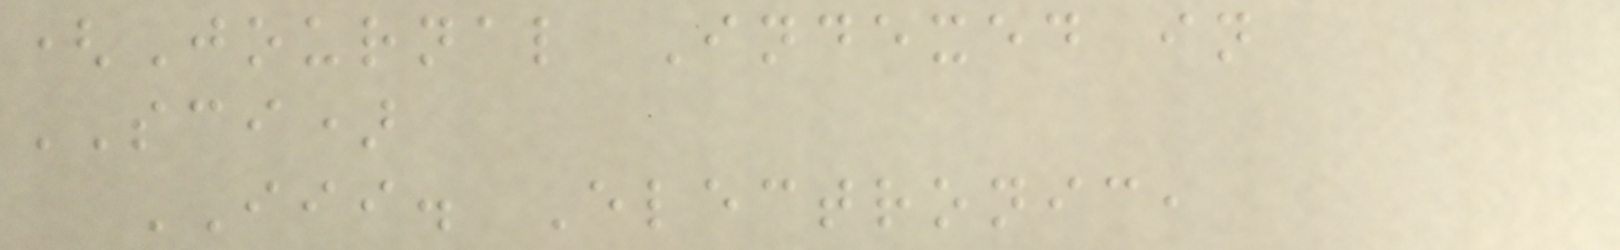(Journal Indexed in
SCI)
III. Electronic,
